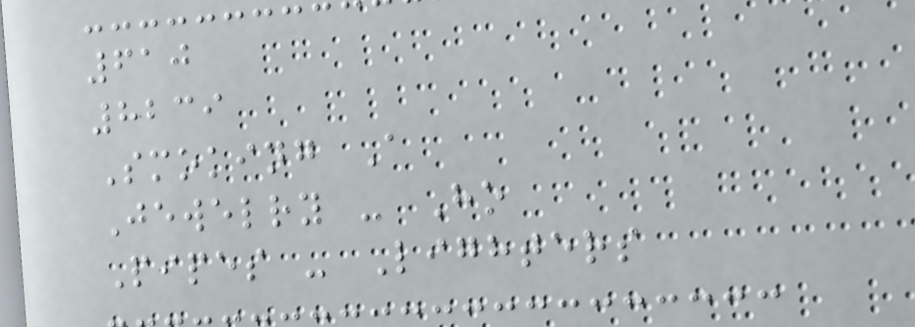610
8239
Smoking A
Jewelry - Ho
Pipes - Lighters
